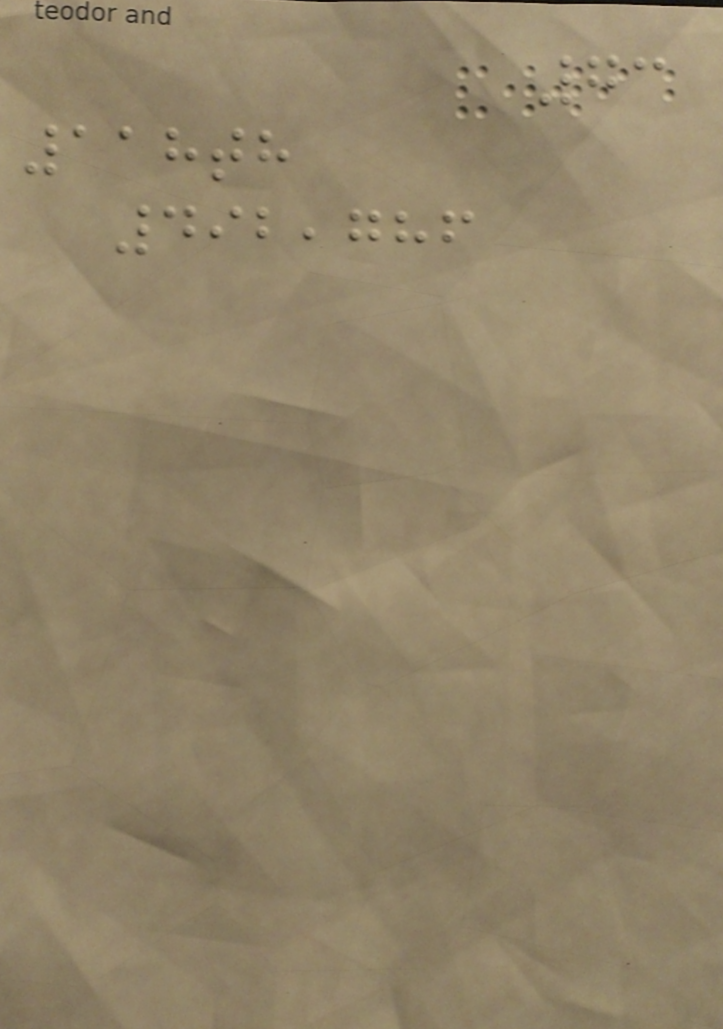73
118th
492,786
